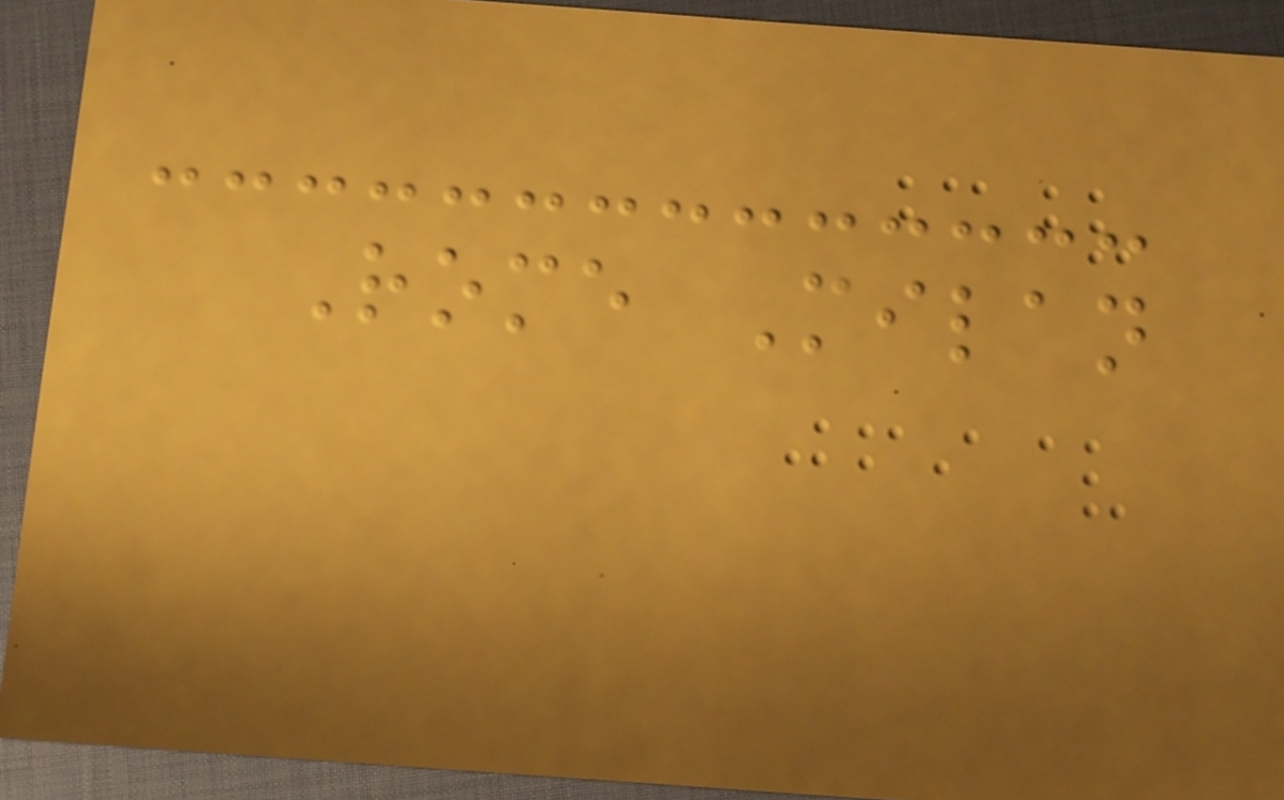Rome Milan
